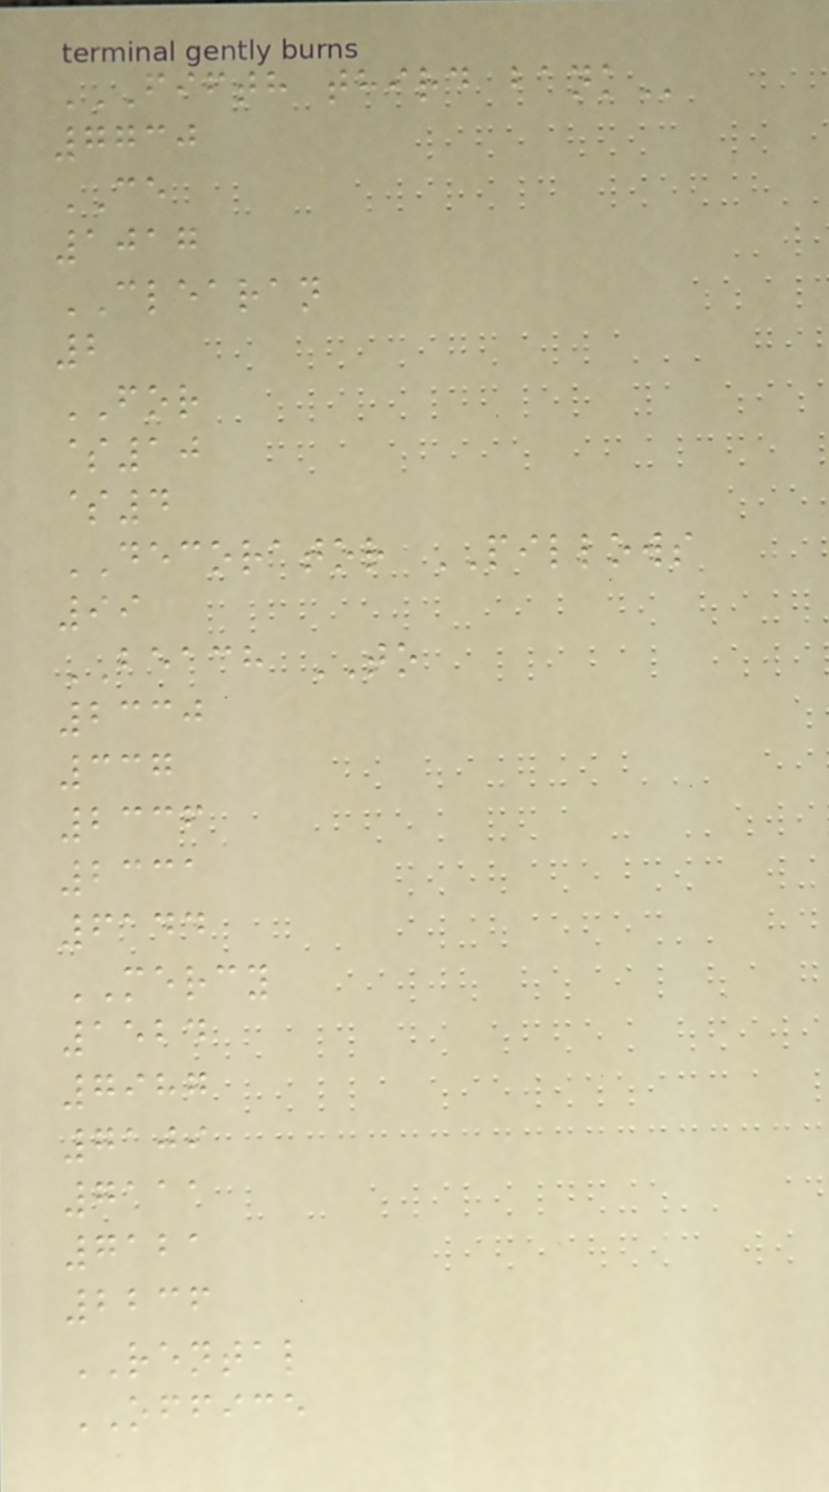FIFTH THIRD BANK
7730
CE
1017
CLEARAN
2
FOR
$10
$4
DECORATOR PILLOWS
99
BEACH TO
2330
337
2336
2331
6144
MERCY
1524
7987
7109
7111
7121
2236
RENTAL
OFFICE
